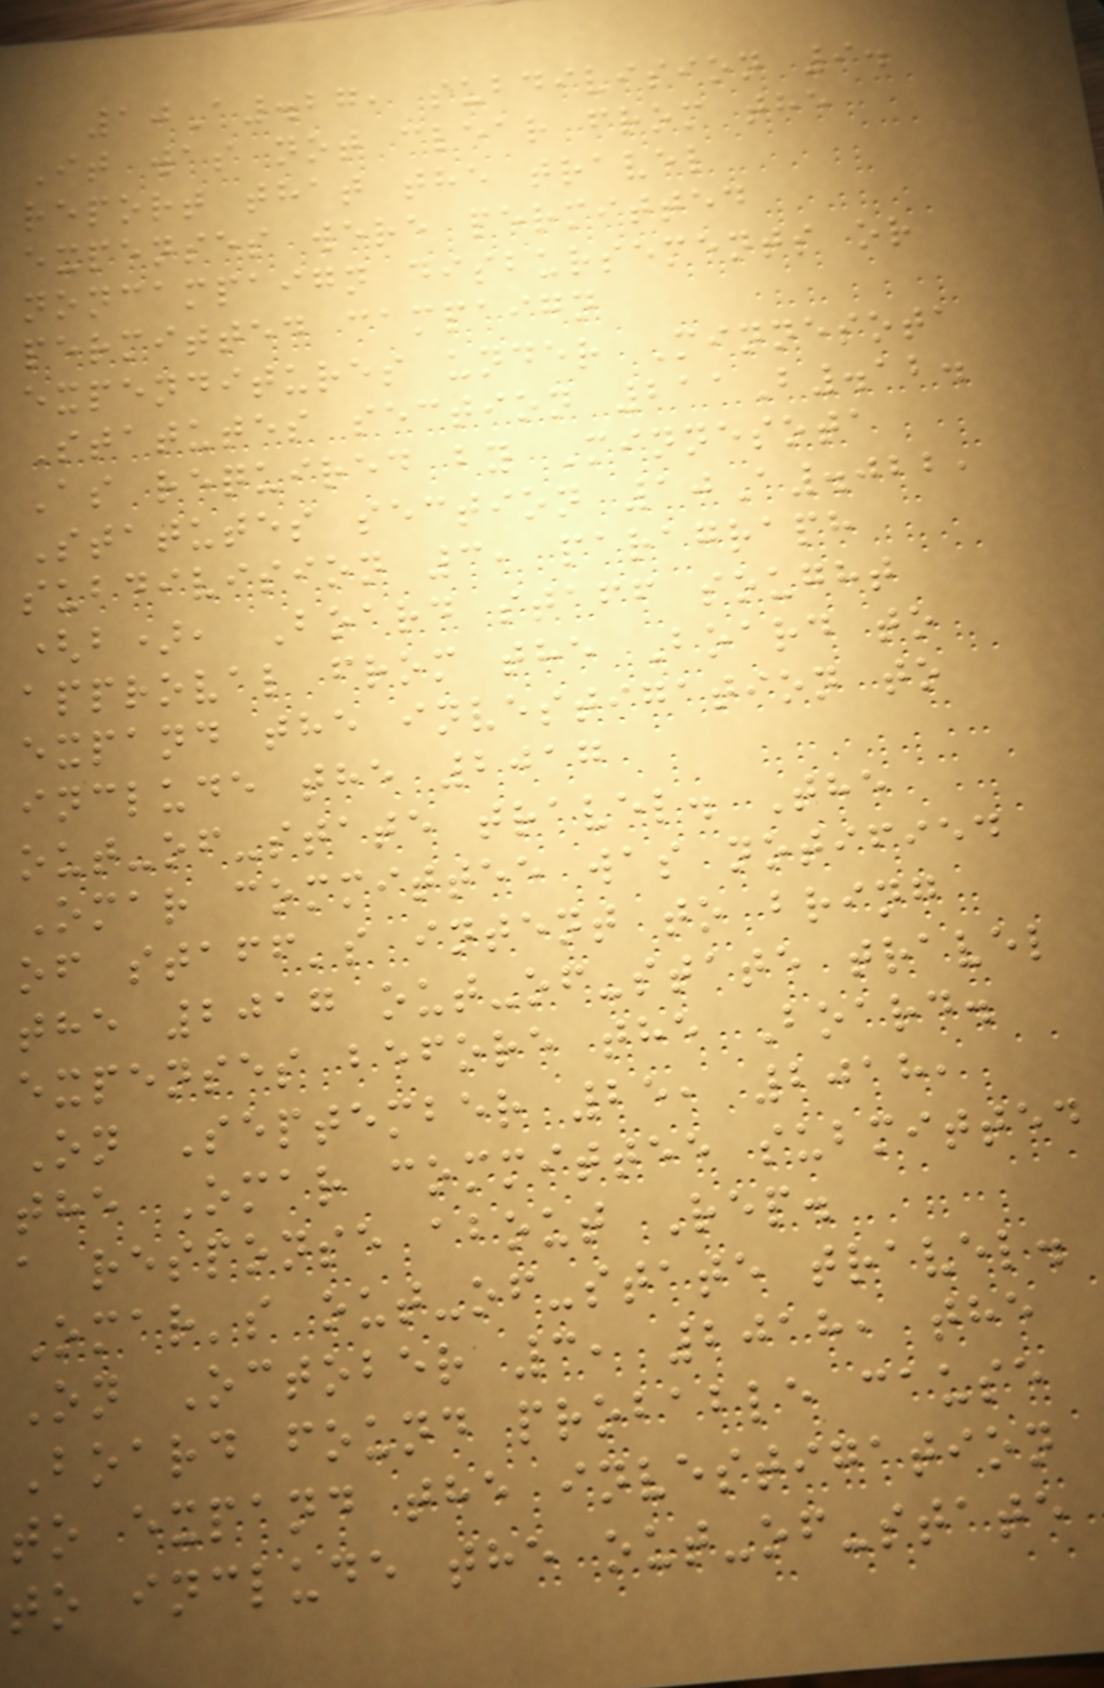10A.27, subdivision 9.
It was not clear from the
report that the travel
expenses were permitted
noncampaign disbursements or
permitted campaign
expenditures under Minnesota
Statutes section 211B.12.
As required by Minnesota
Statutes section 10A.022,
subdivision 3, paragraph
(b), Board staff sought
approval from the Board to
expand the investigation to
include the 2017
out-of-state travel. The
Omar committee was notified
of staff's intent to bring
the 2017 out-of-state travel
expenses before the Board.
On September 25, 2018,
the Omar committee submitted
a response about Rep.
Omar's out-of-state travel.
On October 3, 2018, the
Board found probable cause
to expand the investigation
to include the out-of-state
